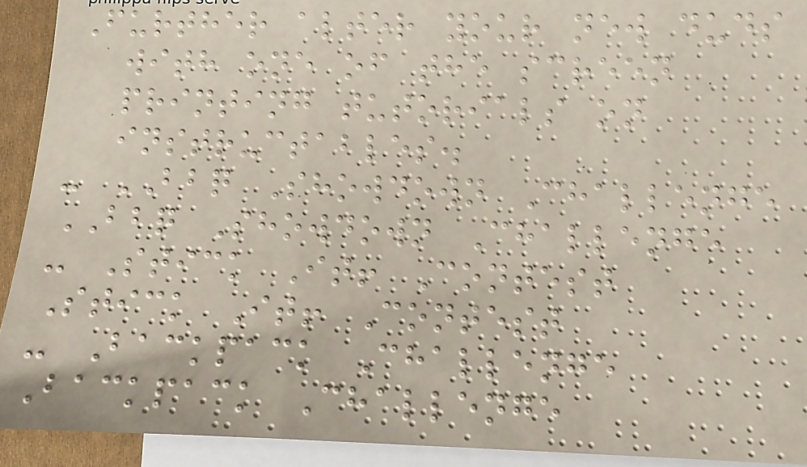Further alter your new duds
with one of the screen
printing tutorials on
instructables.
- BBQ Showdown Challenge
BBQ Showdown Challenge
- Stick It! Contest
Stick It! Contest
- Backpack Challenge
Backpack Challenge
